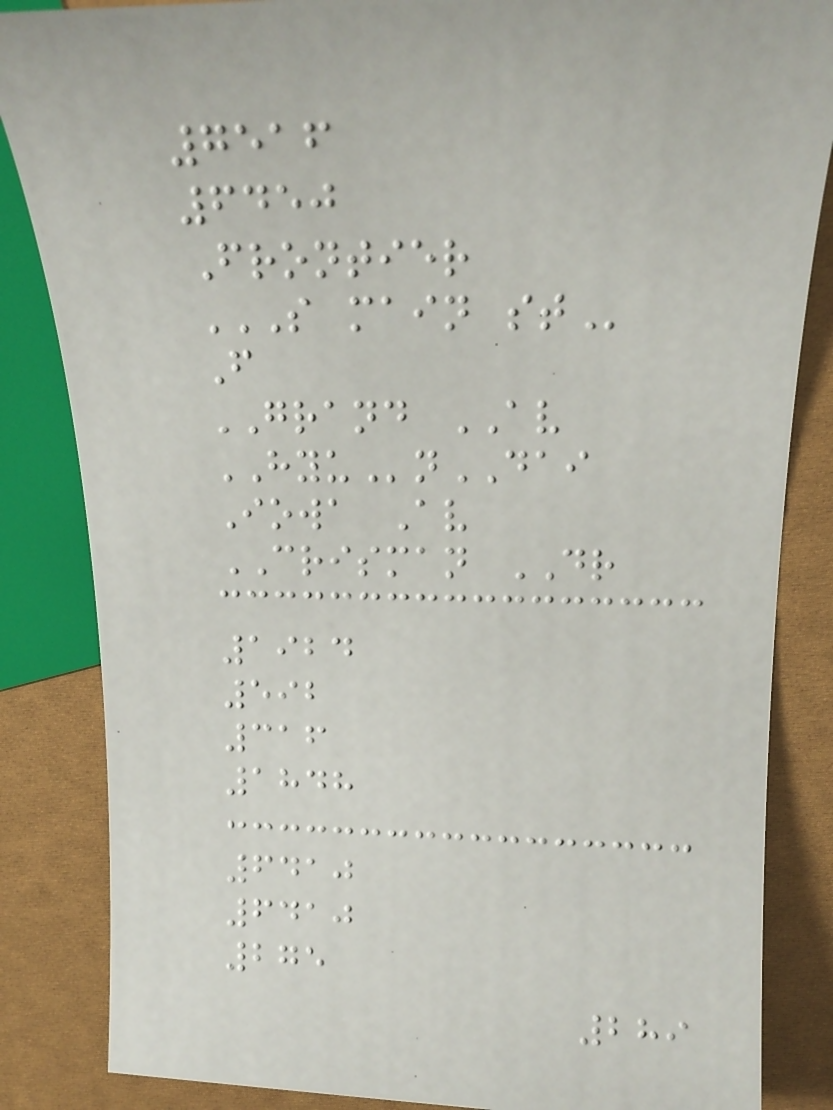7516
6450
Frontier
S MAIN ST
F
GRAND AV
HYUnDAI
Iowa Av
CRISMAN DR
1924
592
316
1848
6410
6410
275
289
